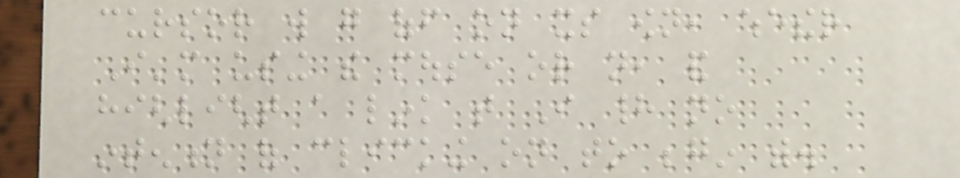cursor will go off on its own, whether
I'm using the mouse or not, and
highlight a link that I had no
intention of clicking on to begin with.
